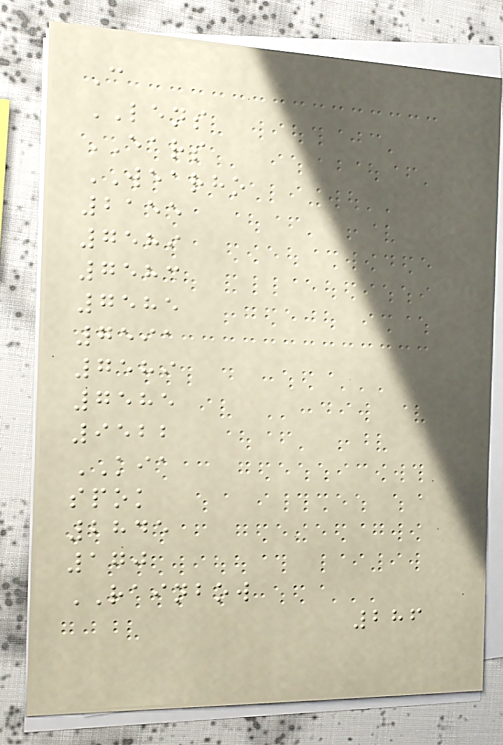C
LENS
EARS
WEARHO
2155
7589
7583
7585
7591
7589
7585
9522
KIA
spok
2845
170
RAINBOW
286
